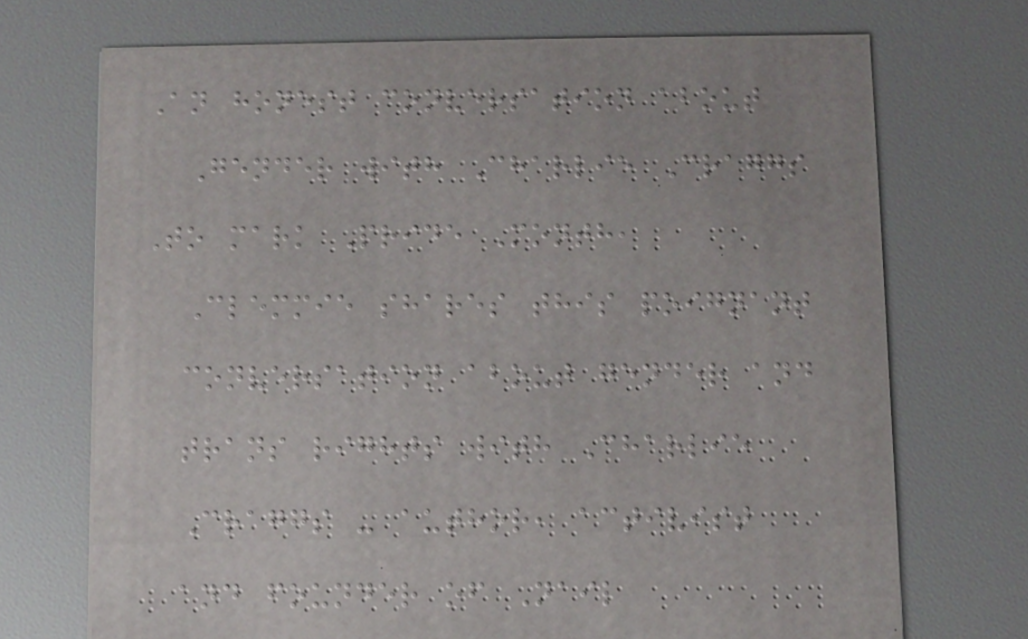An honest conversation about
Gender with Charlie Craggs
To mark Pride Month,
Clemmie shares this poignant
conversation about gender and
trans rights with Charlie
Craggs - author, activist
and founder of Nail
